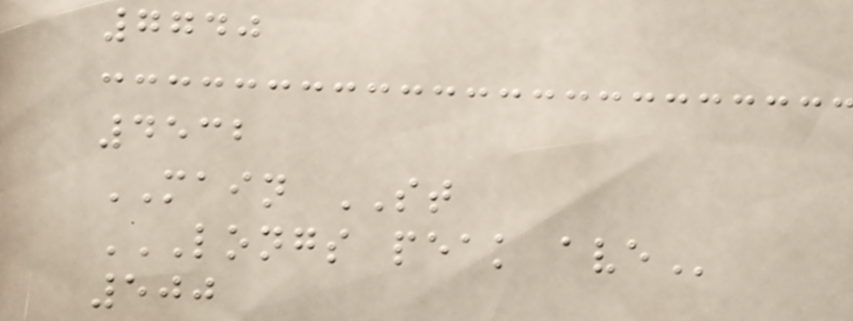7740
4532
MAIN ST
LONGS PEAK AVE
500
